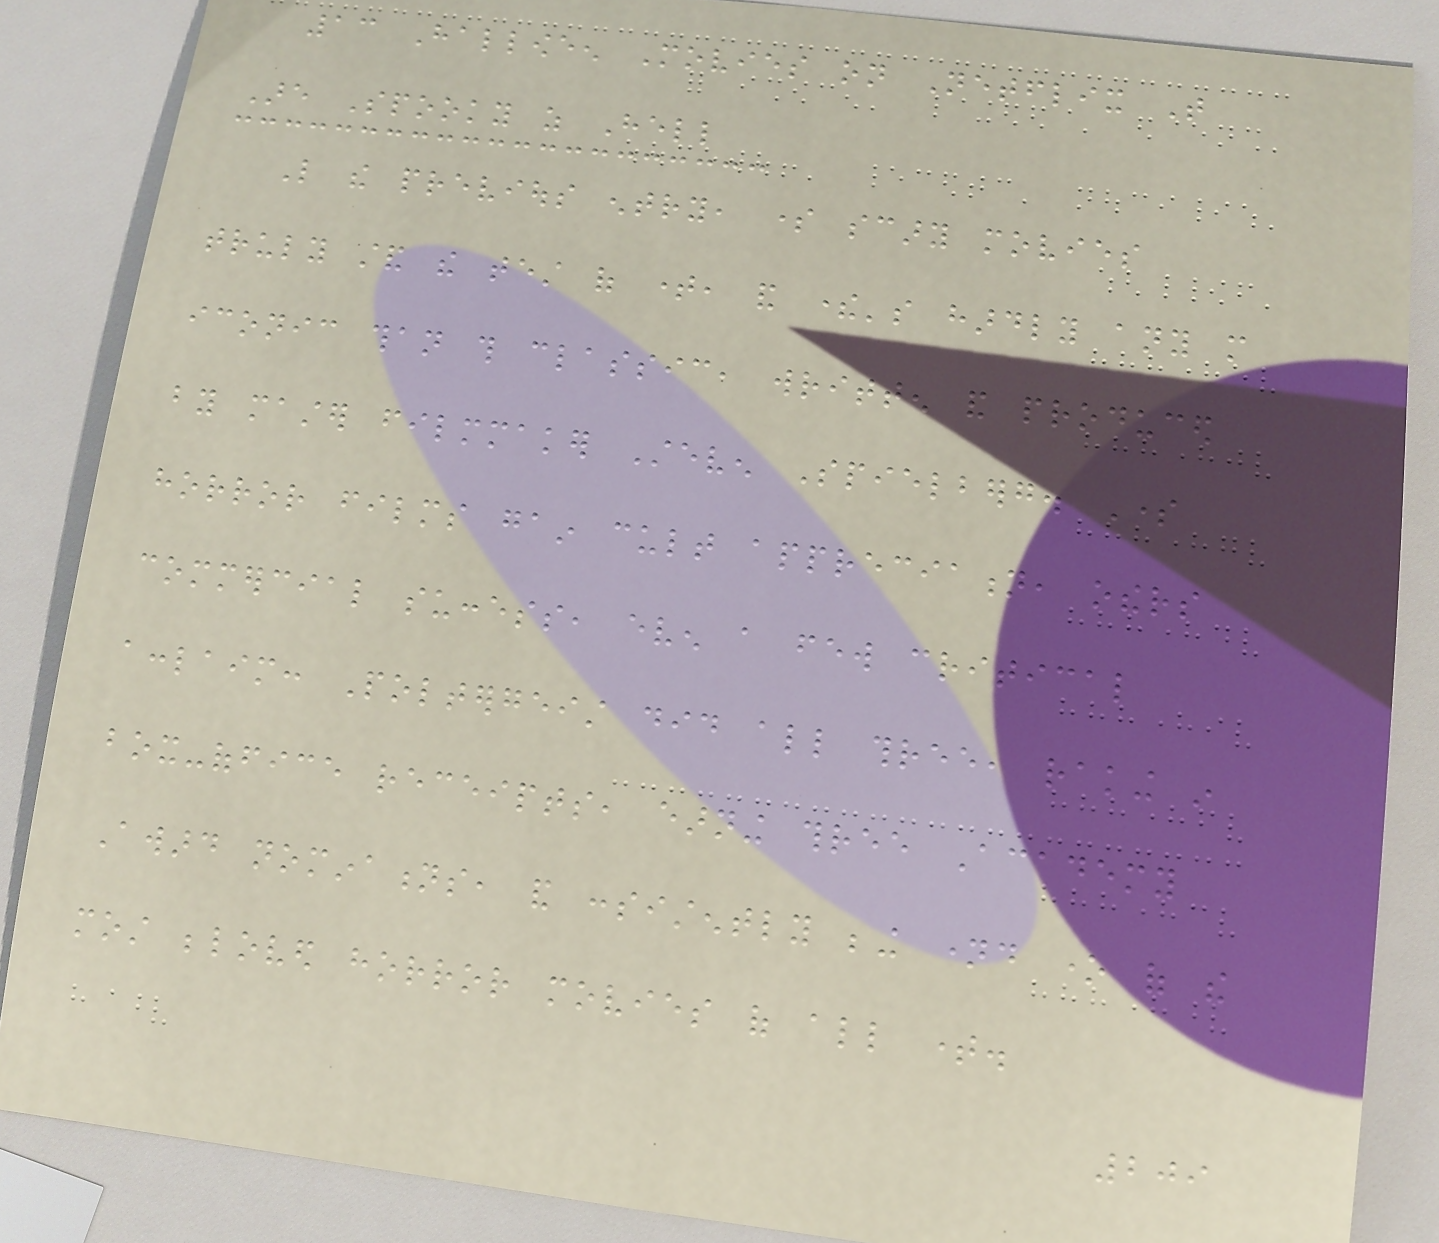13 Halloween Movies on Netflix That
Are Spooky as Hell
Like the previous entry, some scary movies
truly stand the test of time, and there's hardly any more
iconic than this classic, written and produced
by master filmmaker Steven Spielberg. Some
horror films gain cult appreciation, others
commercial success, even a few critical
acclaim: Poltergeist did all three, raking in
box-office receipts, earning three Academy
Award nominations, and consistently being named one of the
most beloved horror movies of all time.
209
